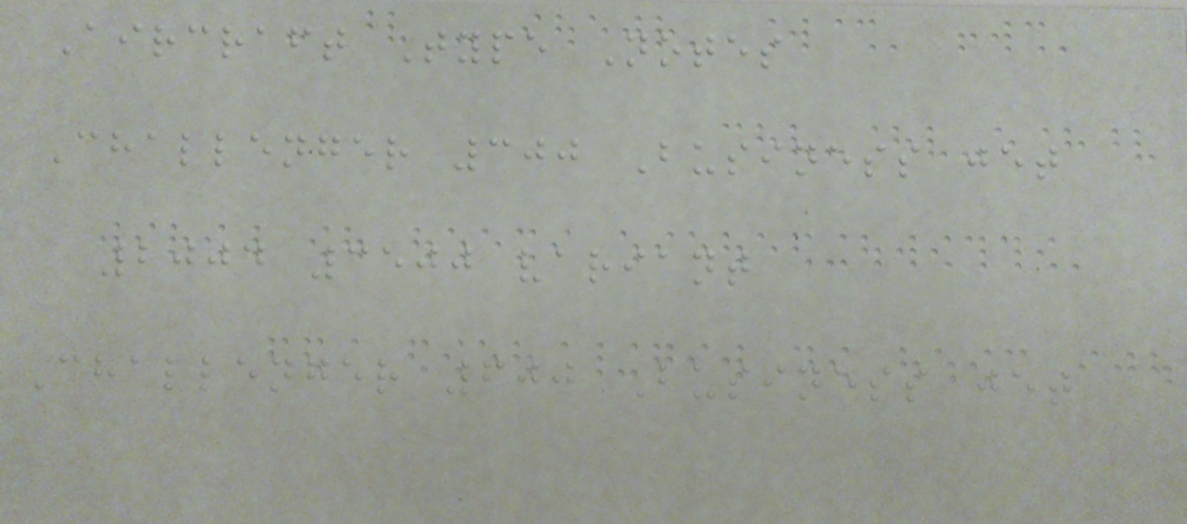Aircraft Type Notes
Challenger 300 Business jet
2004 3500 variant
Challenger 600 Business jet
